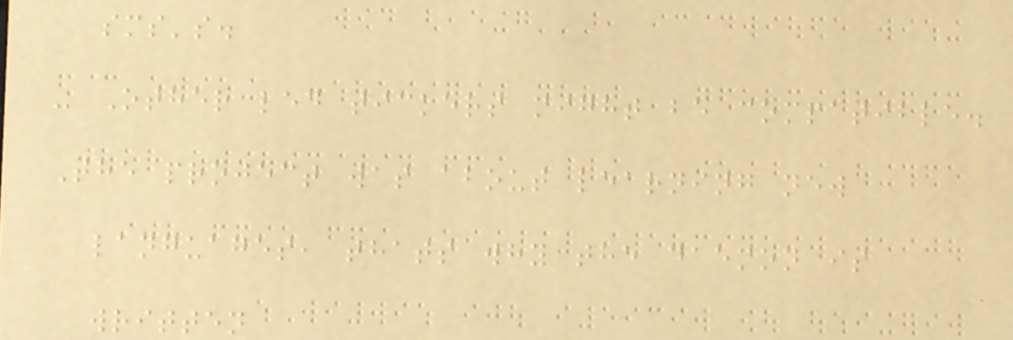sms's.
- Other led tickers might be compatible.
The project was about learning new
languages, thats why the daemon is
written
